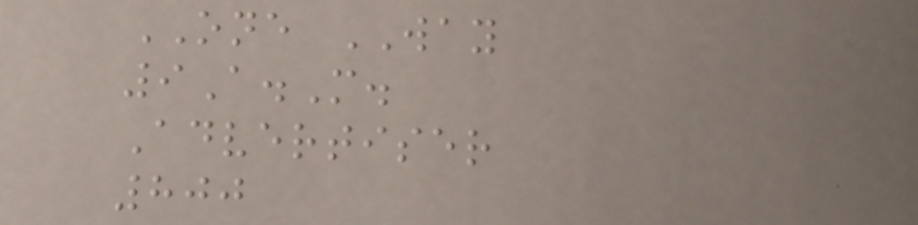ONE WAY
9A.M.
Advertiser
800
